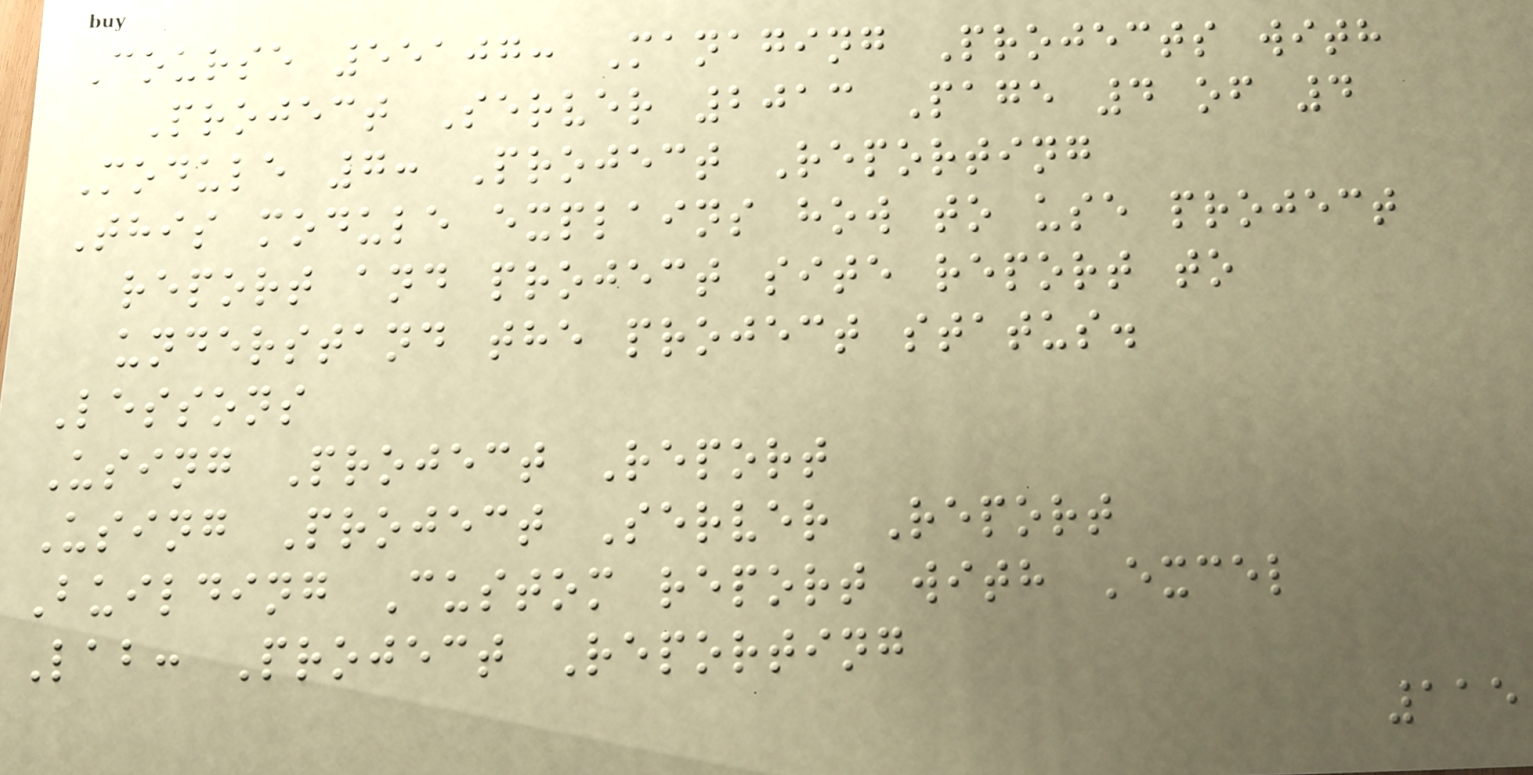Course 55107: Managing Projects with
Project Server 2013 Page 4 of 4
Module 7: Project Reporting
This module explains how to use project
report and project site report to
understand the project status.
Lessons
Using Project Report
Using Project Server Report
Building Custom report with Excel
Lab: Project Reporting
115
